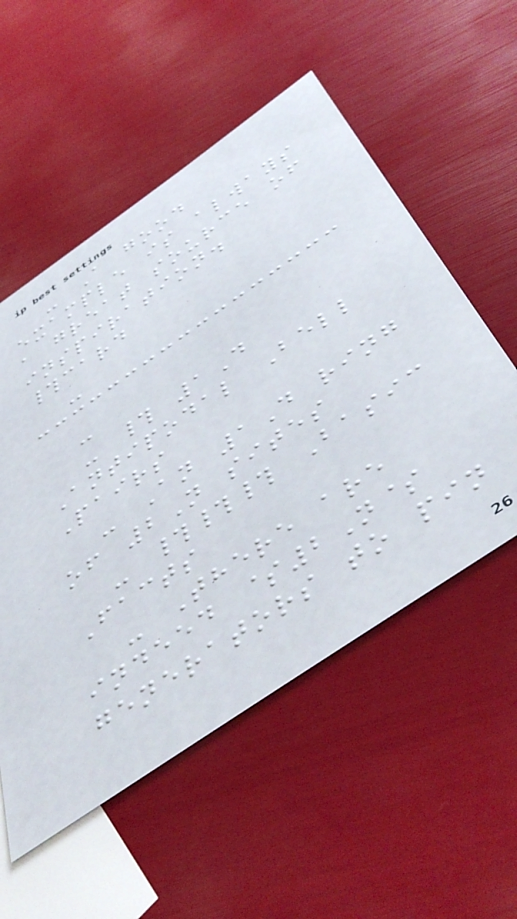- A good
example is always
a great source of
inspiration.
#card
-
-
- # 1D
Antipodal Bell
Pairs
- An 1D ring
of 2N sites
- ### Basic
Facts
- There are
indeed $2N$
generators to pin
